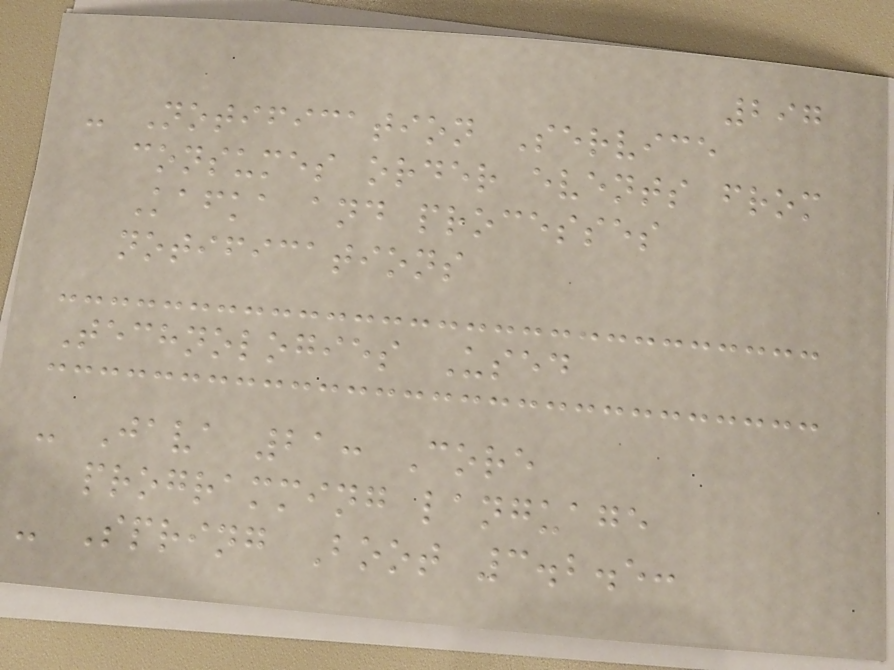297
- Notification Service
consumes order events from
Kafka and processes
notifications
Technologies Used
- Java 21: Core
programming language
- Spring Boot 3.2.5:
